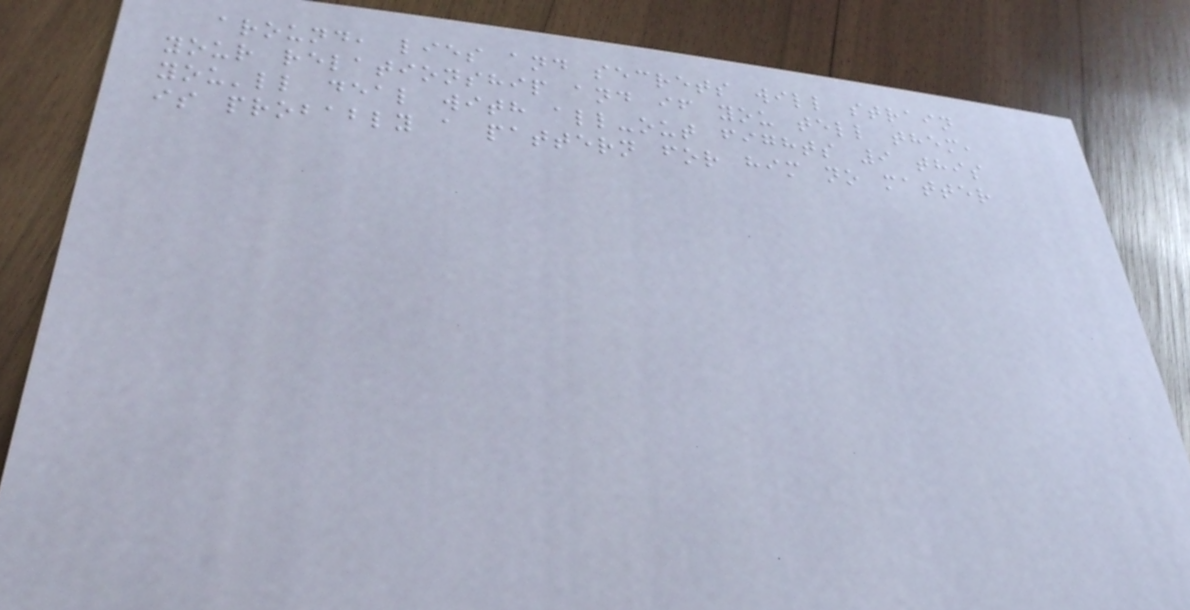around, lies and secrets will strain
your relationship and if you tell them,
you'll deal with all-out fights 9 this
is probably a pattern for him no matter
